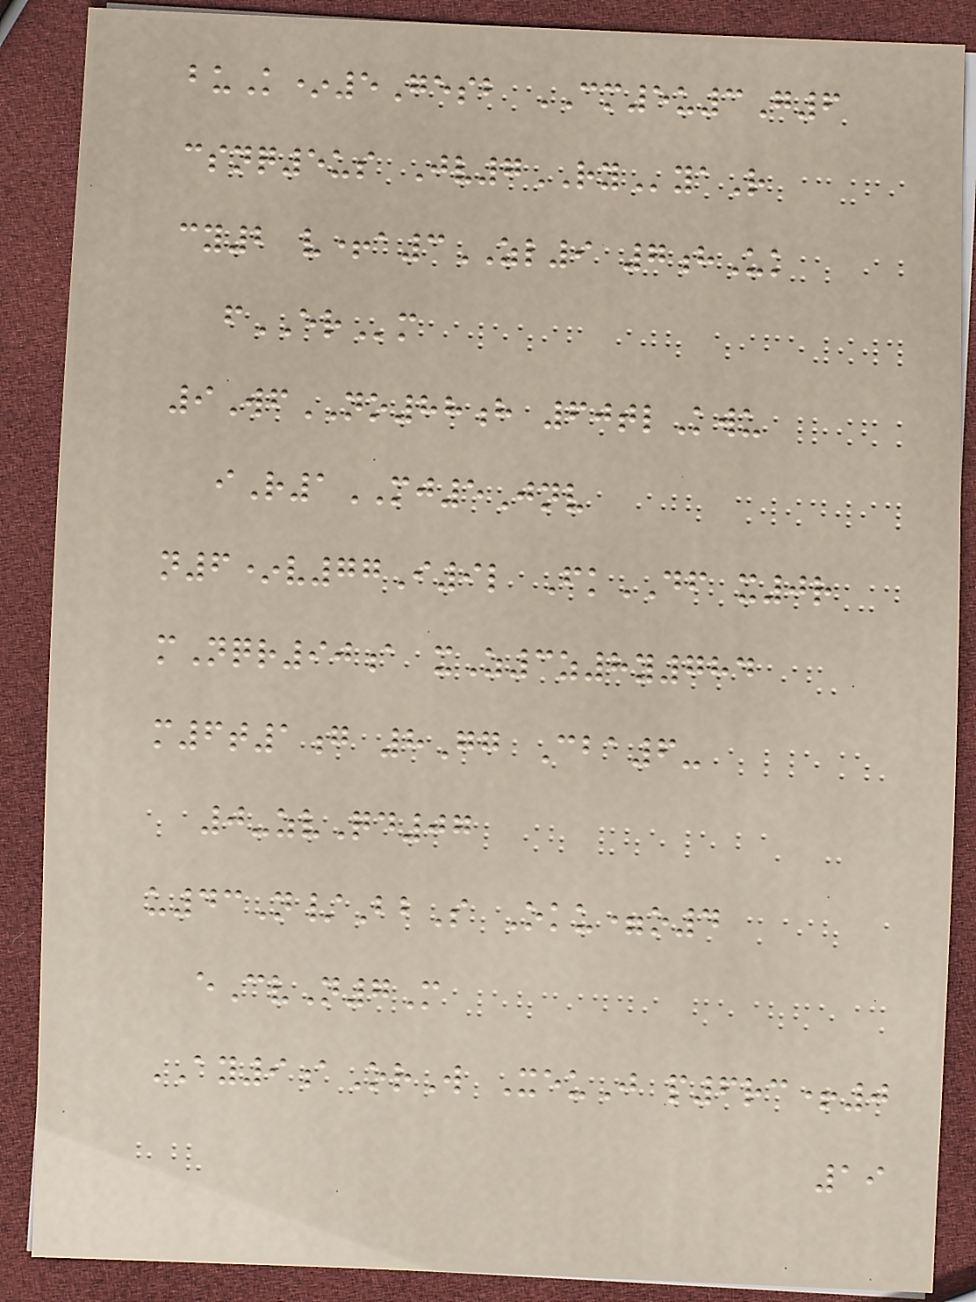buK*5Gesb CM5u3G6
csnq5us Jv7RYyaR
cy2 v+a3ZL9 7hUk
fERm
9WfNO88h 60tlKwu
iR1MJ5Jnv
n6*v77I9l FkDF x0r
mNqr90a xZ3z8y784
m6t1g 8Gg Cba6-
0-zvQd07
u43N/BbS Oku=o4
eCvN7M
AY9aOrW XeuJ p6rc+0
19
